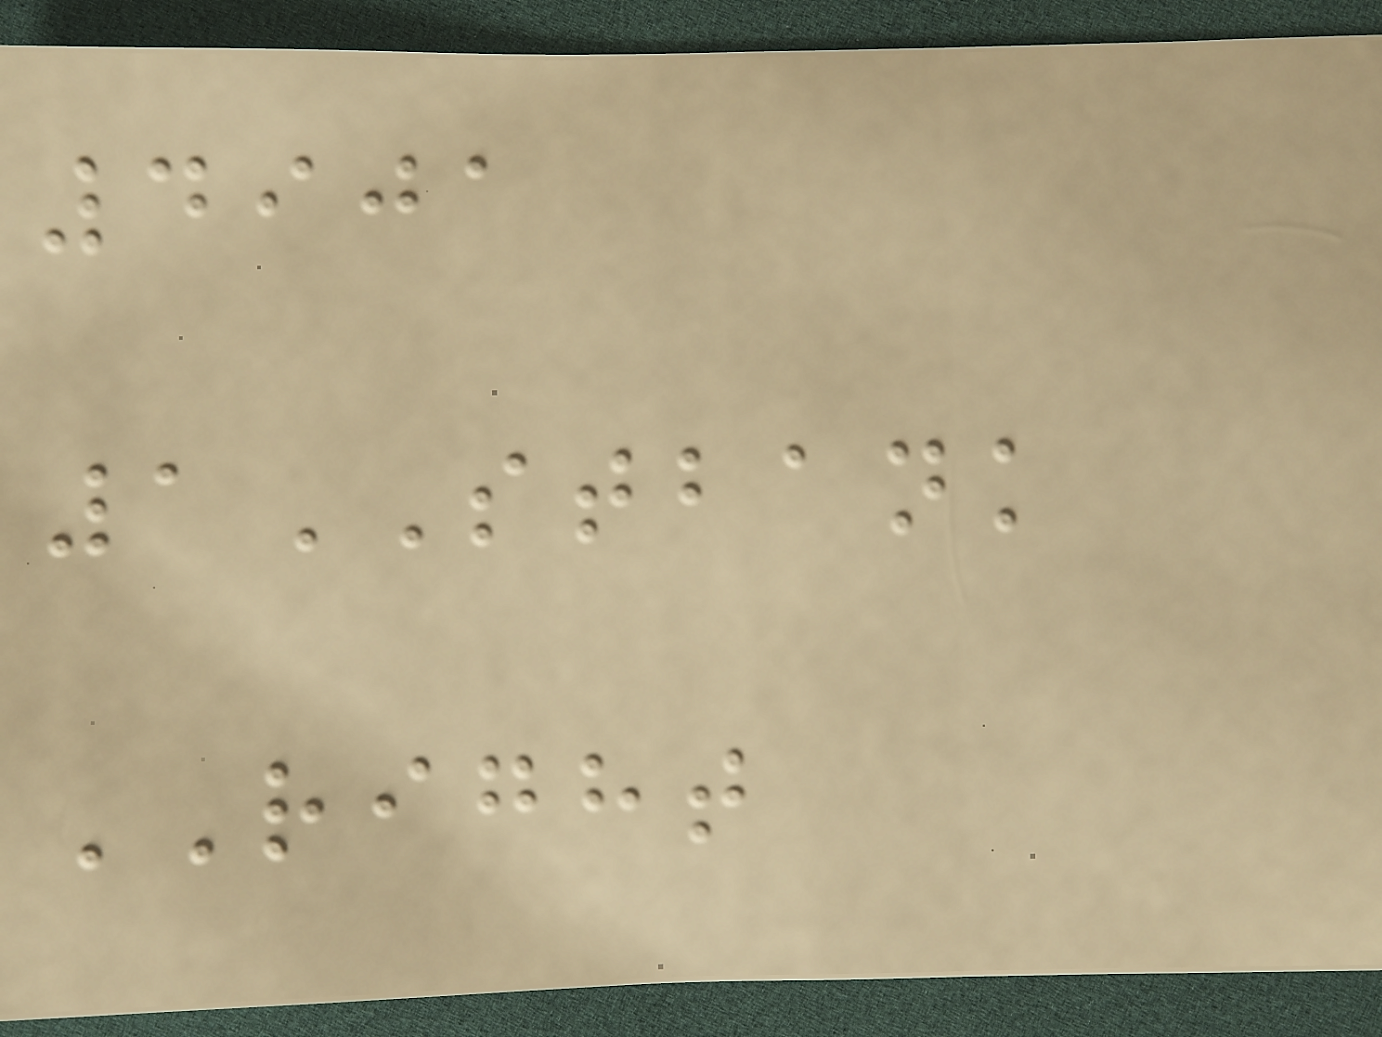4901
1STBANK
RIGHT
